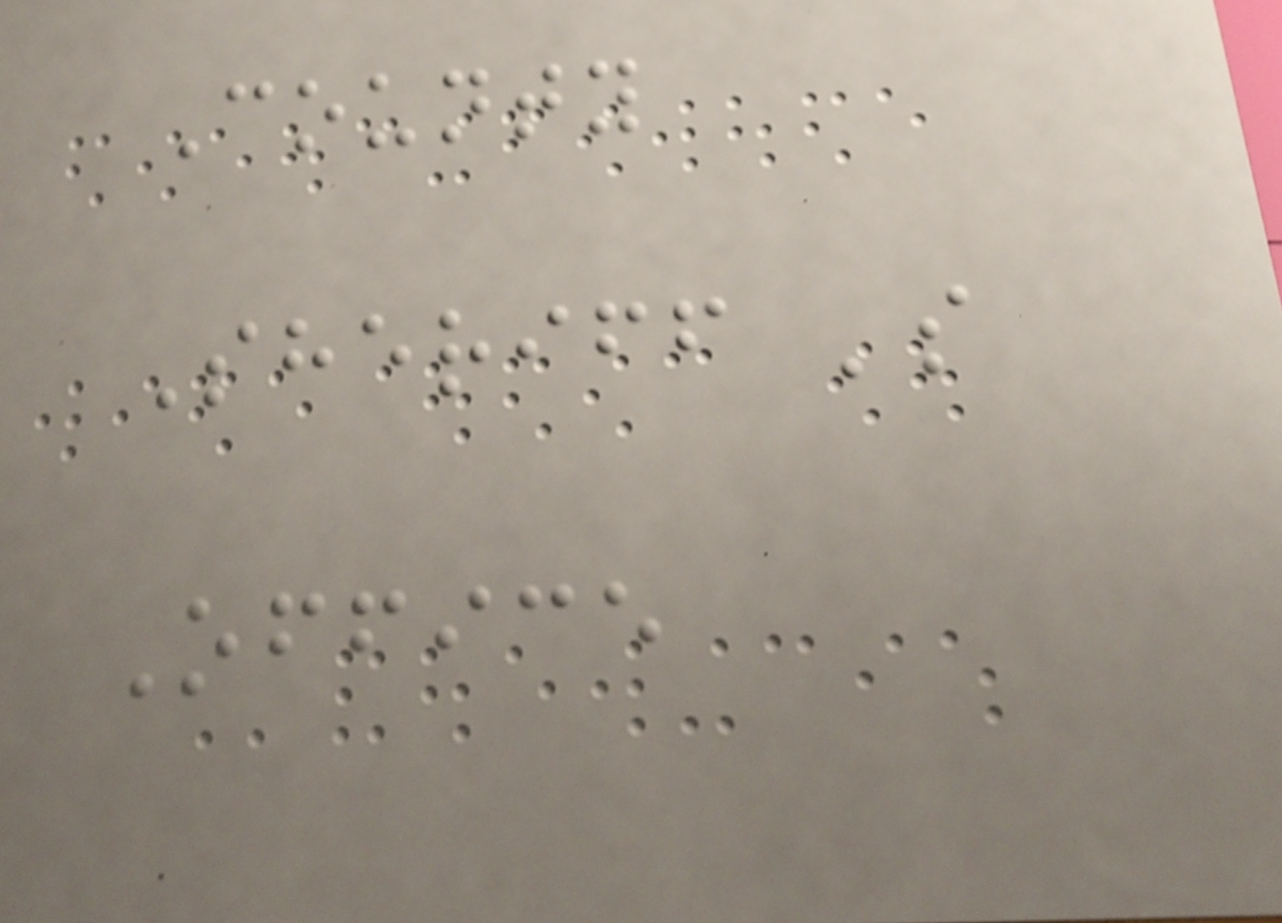County
Sheriff 's
Office
